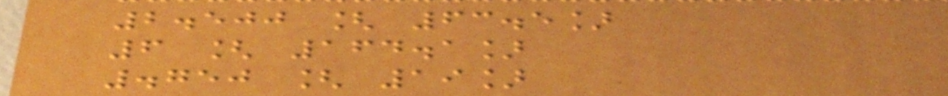2.500 [ 63.5]
6 [ 164.1]
.750 [ 19]
